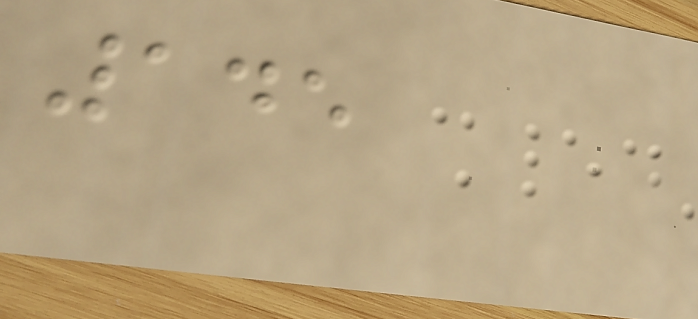145
